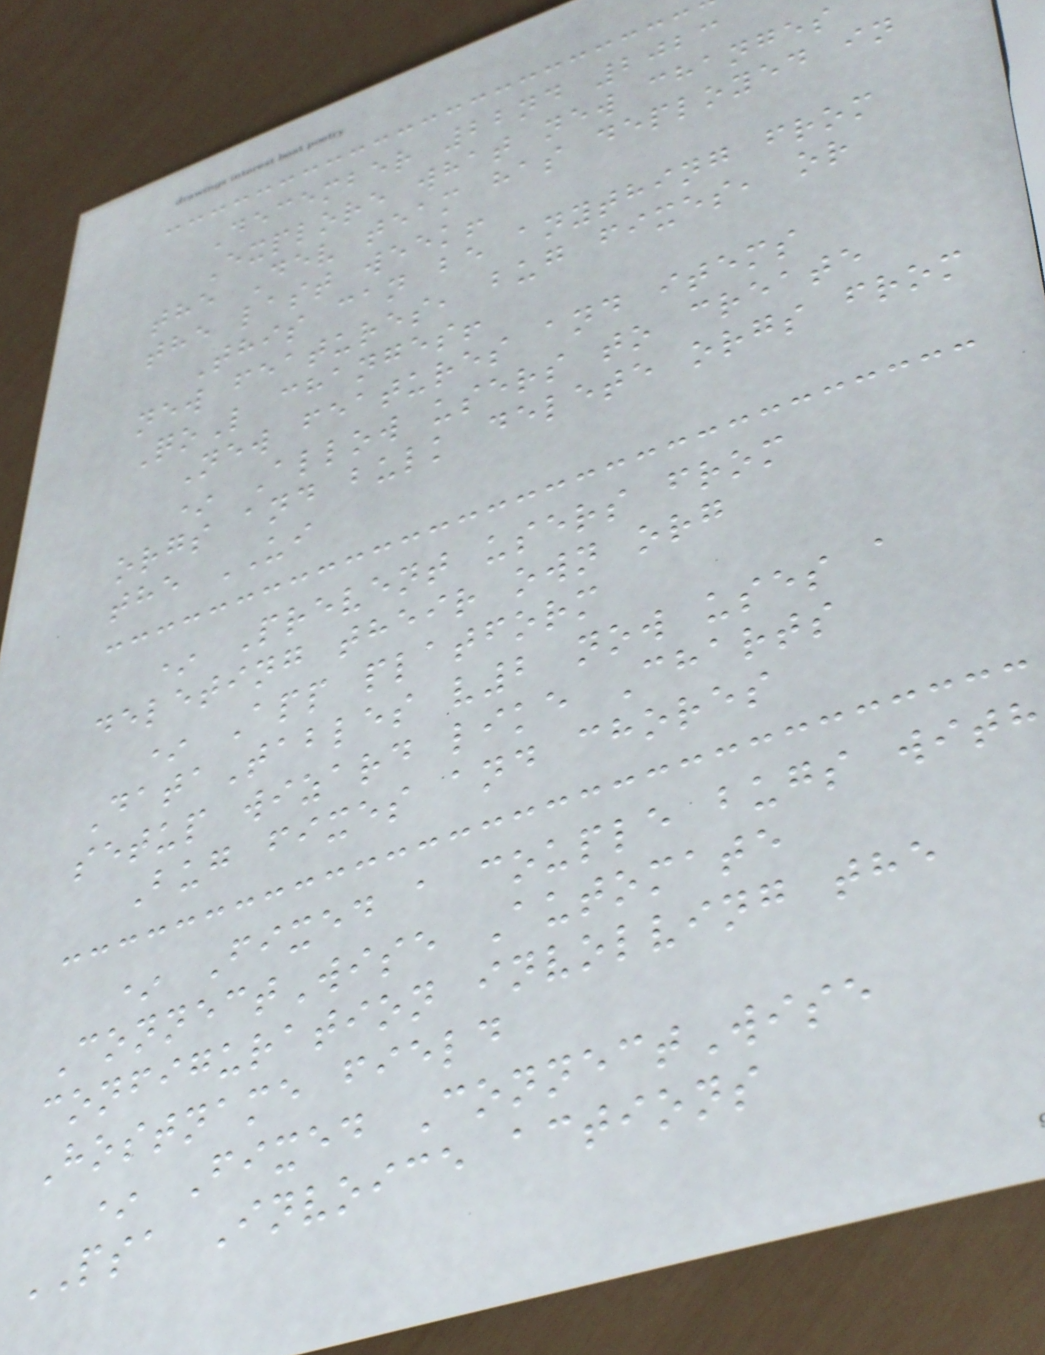December 22nd 2023
Explore what new changes
the Dev team has deployed in
the last week!
This can be anything from
new features, bug fixes, or
QoL changes!
New features and items
* Allow users to create
orgs and bulk delete orgs from
the UI
* Prevent users from
deleting their own org
* App platform
DataTables v2 now uses a
setup wizard like Charts
Bug fixes and chores
* Fixed a couple bugs with
ConnectWise Automate
configuration involving the
Hostname field
* Fixed ConnectWise
PSA Invoice actions
